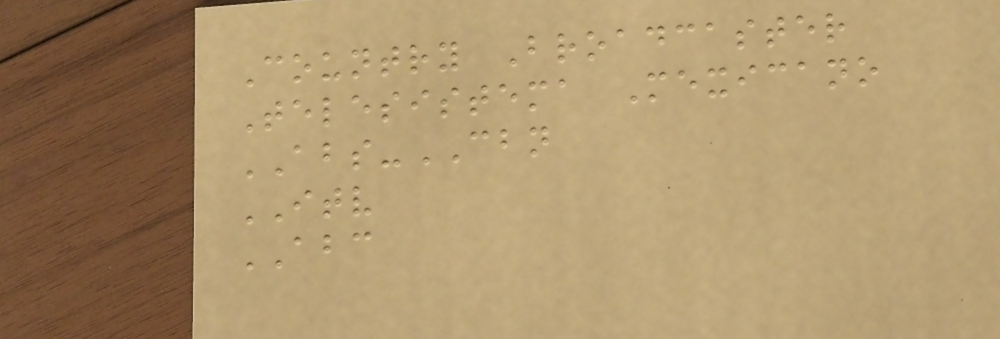Country Broadcaster
Telesistema Mexicano
ABS-CBN
ITV
ABC
